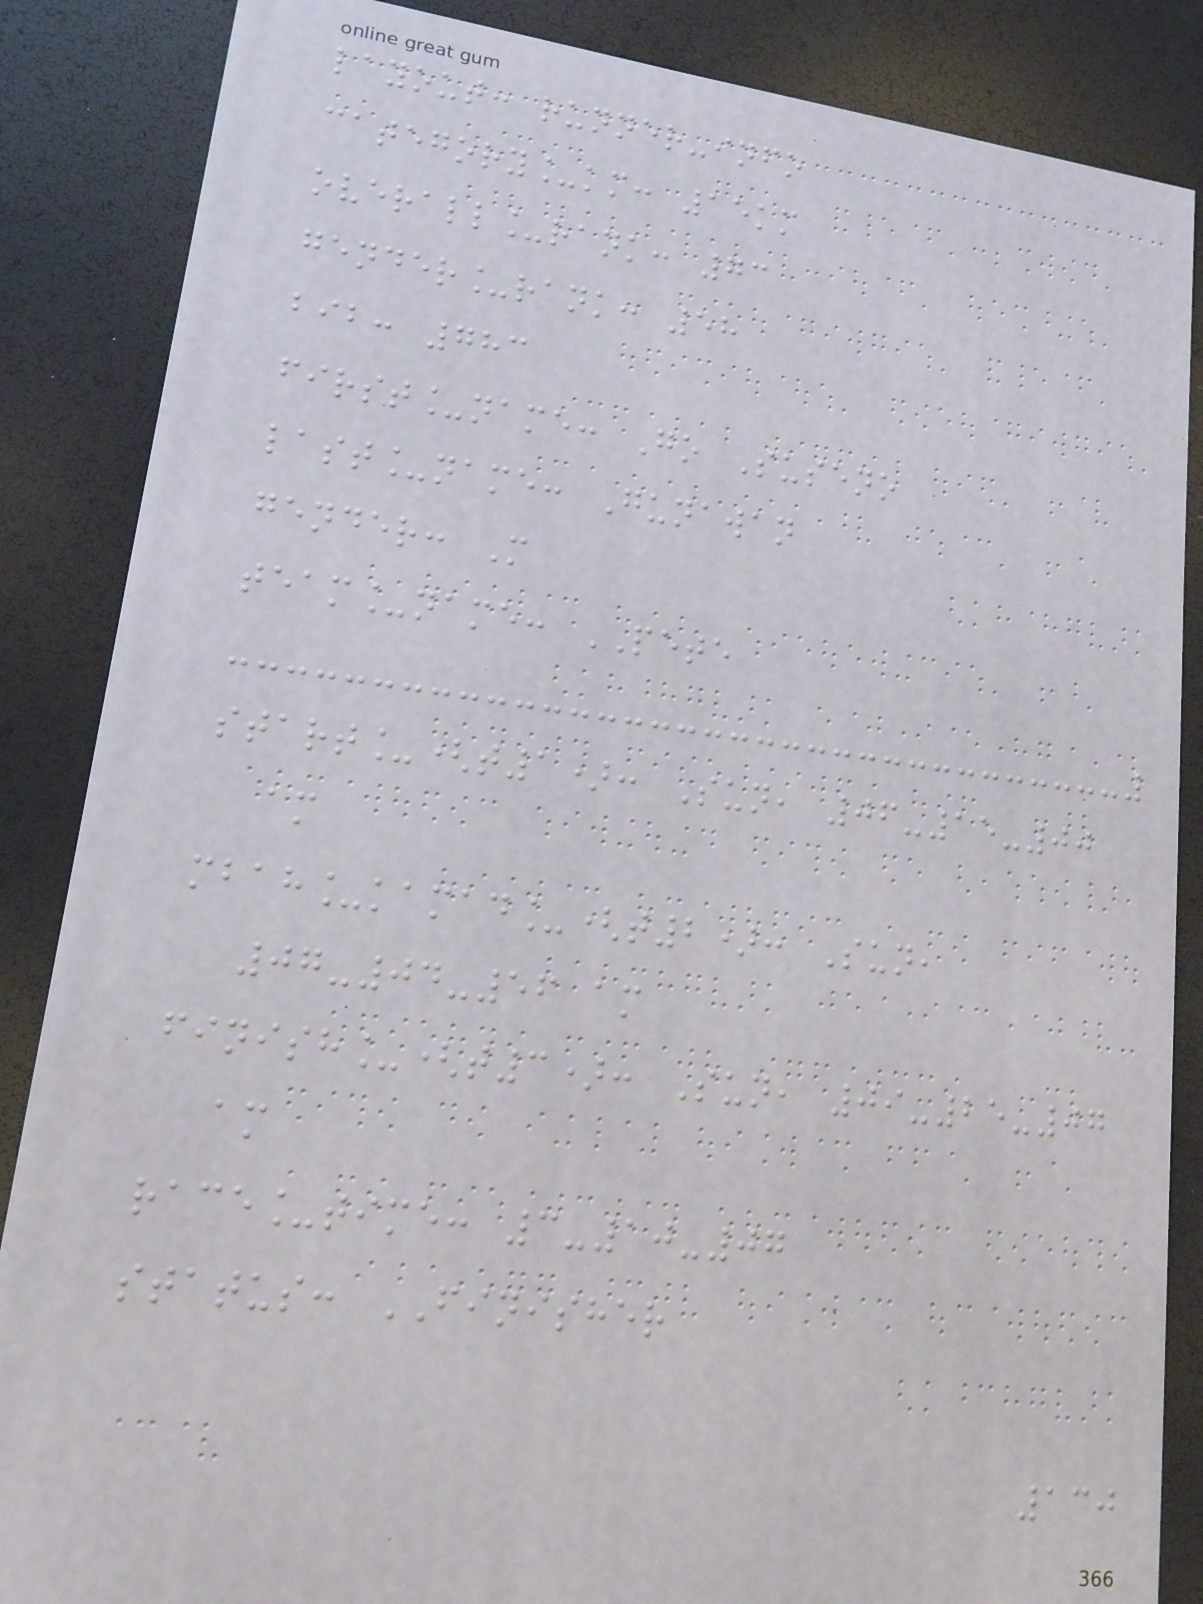layout: runner-info
category_km: 15km
overall_rank: 73
gender_rank: 58
bib: 783
first_name: Go Suseno
last_name: Gunawan
gender: M
team_name: PETE
start_(t1): Sun, 06-15-00
am
mbah_kamad_(t2): Sun,
07-04-56 am
finish_(t3): Sun, 09-25-07
am
race_time: 3-10-07
status: FINISHER
130
